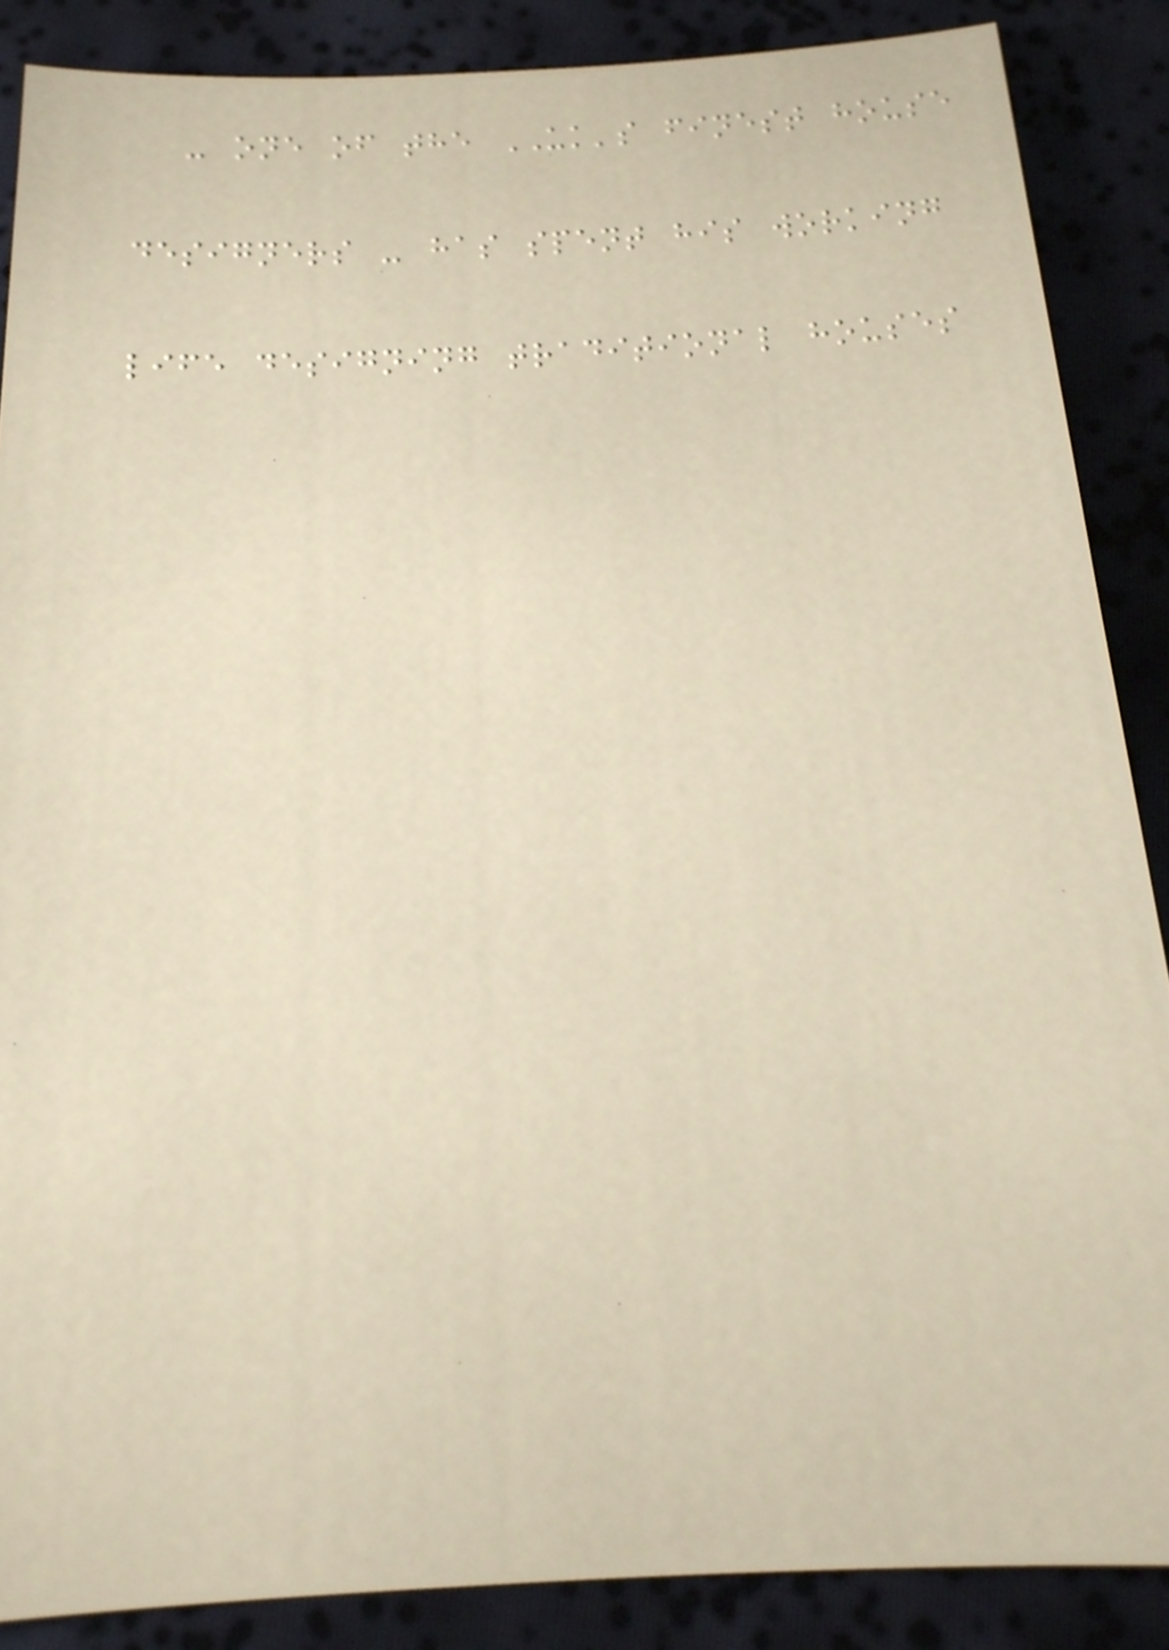- one of the UK's finest house
designers - has spent his working
life designing traditional houses
